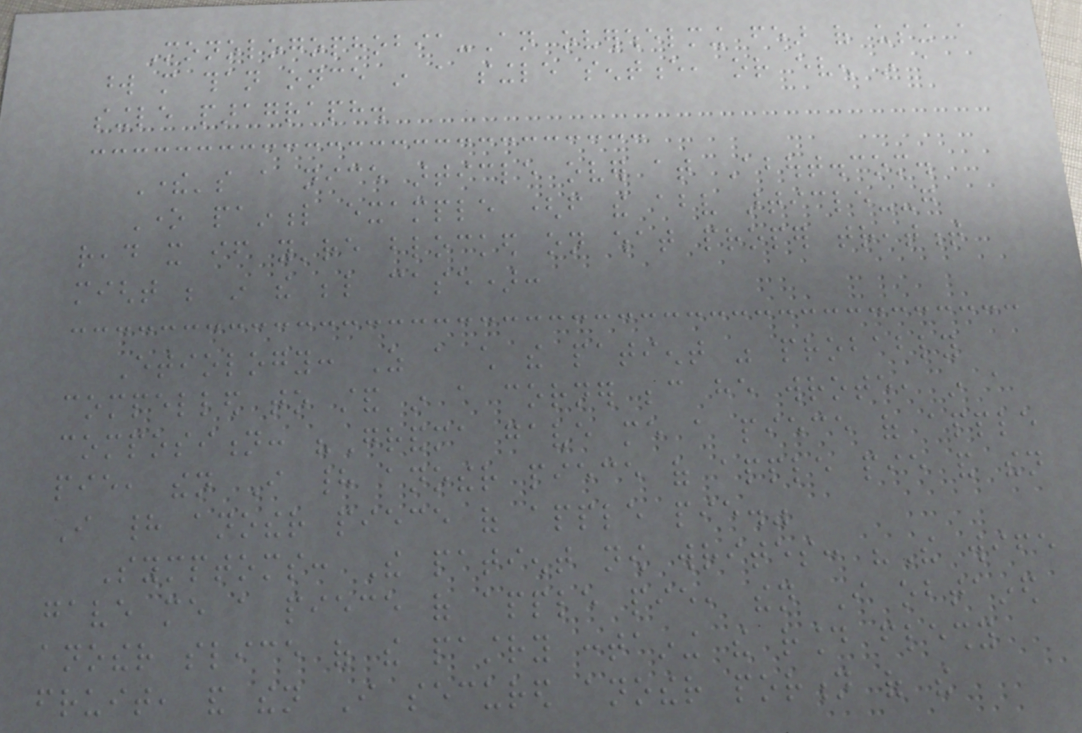Monologophobia-An overwhelming fear of using a
word more than once in a single sentence, or even in a
single paragraph.
There's a nice article over at About.com.
One painful example (from the above article--go
read it if you're blocked on what proper treatment
might be in the below case):
Etiology: As a child the patient was probably
compelled to stand in a corner because he wrote, in a
composition: "Grandma gave me a piece of apple
pie, then I had another piece of apple pie and then
I had another piece of apple pie."
Symptoms: The patient now writes: "The wife
gave me a piece of apple pie, then I obtained
another slice of the pastry containing the round fleshy
fruit, and then I secured another portion of the
